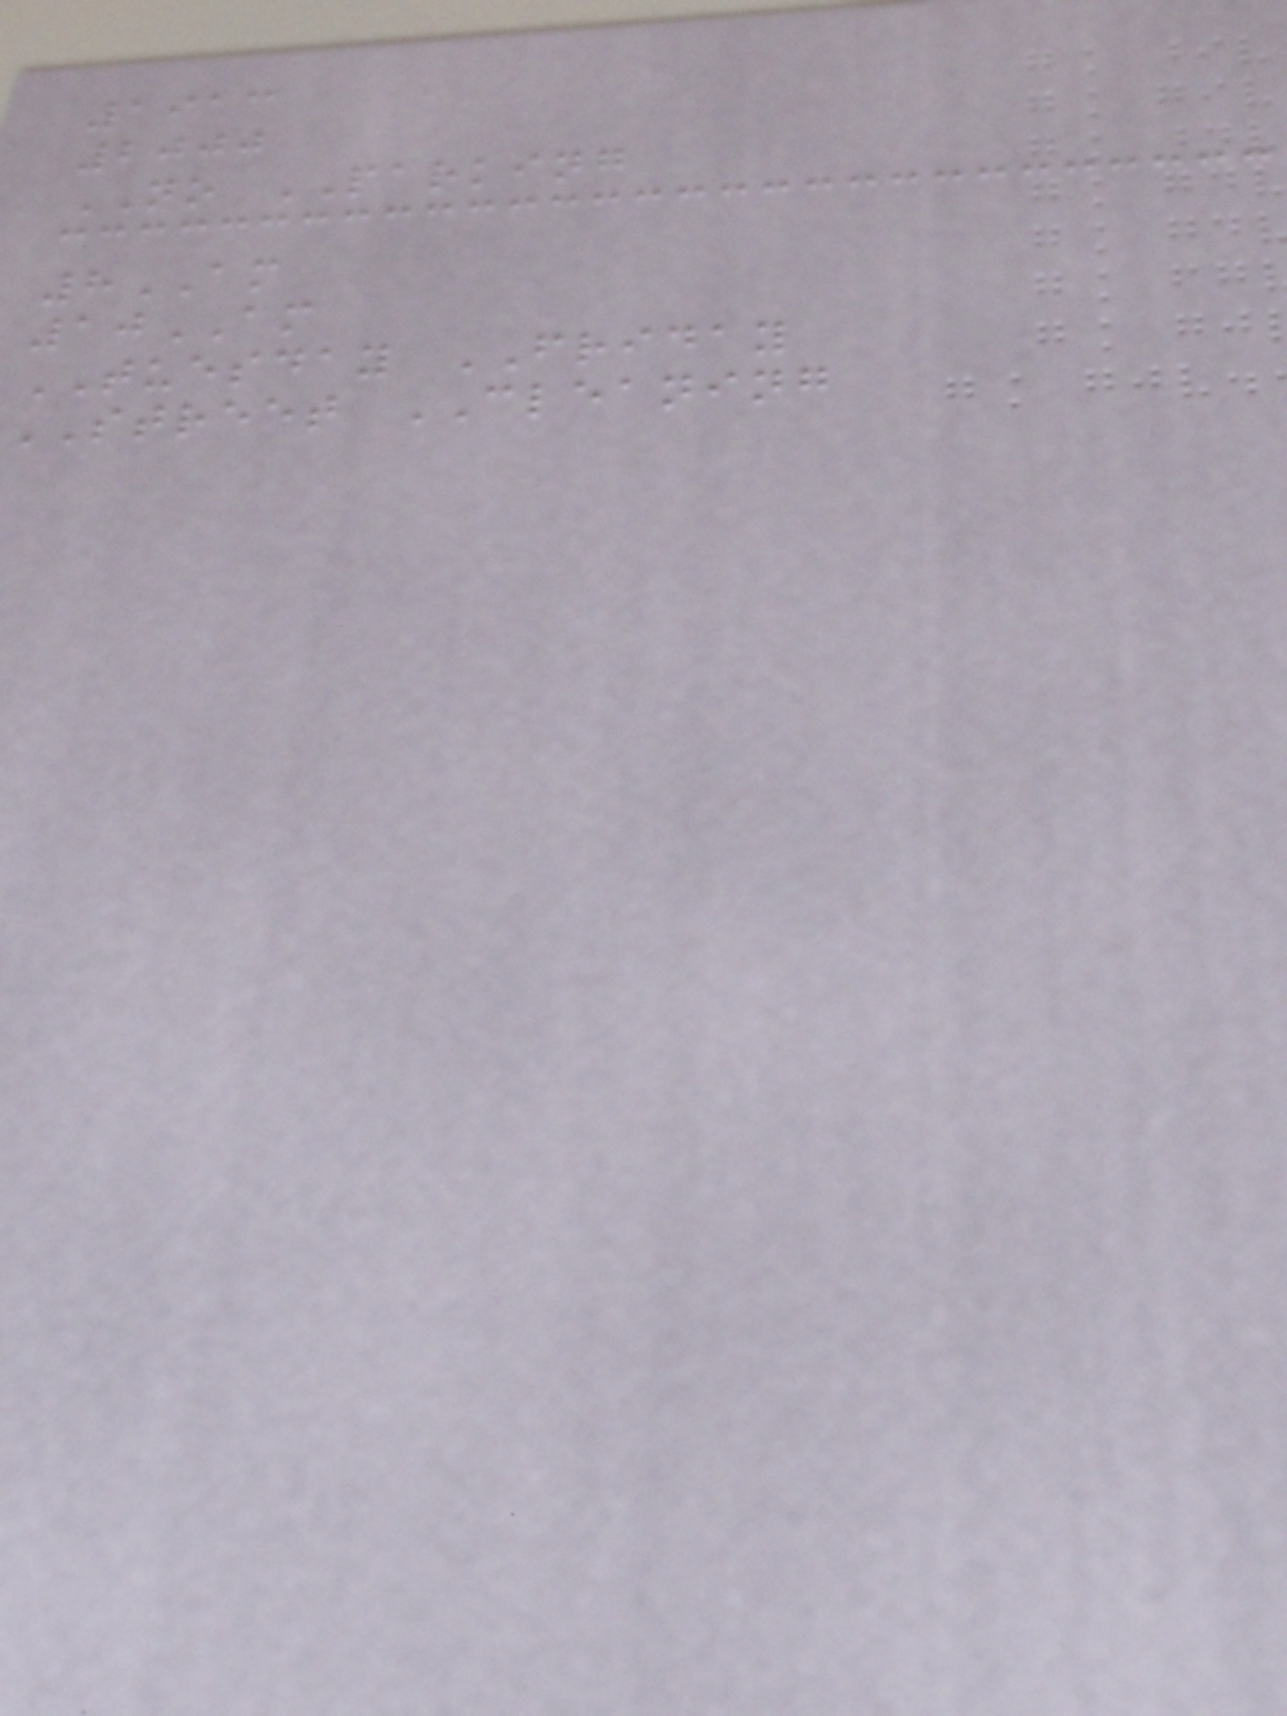1913
2000
NO PARKING
8AM
10AM
TUESDAY FRIDAY
STREET CLEANING
